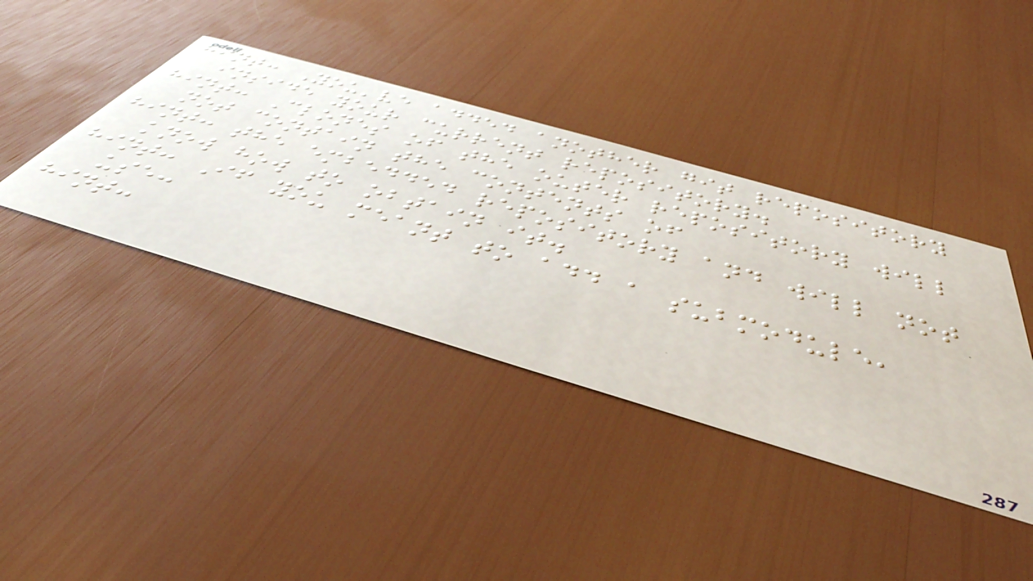hint: You've added another git repository
inside your current repository.
hint: Clones of the outer repository will
not contain the contents of
hint: the embedded repository and will not
know how to obtain it.
hint: If you meant to add a submodule,
use:
hint:
